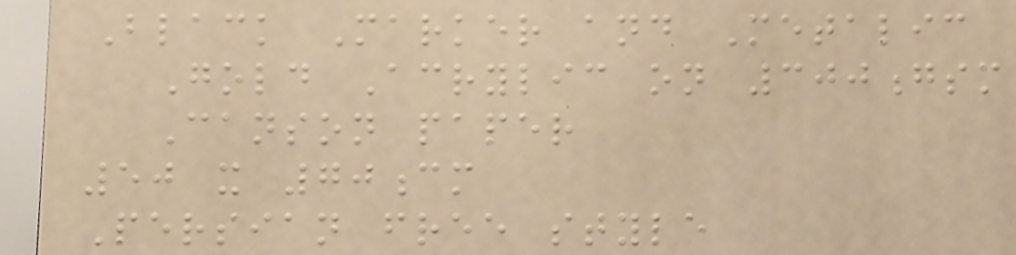Black Marker and Metalic
Gold Acrylic on 300gsm
Canson paper
50 x 70cm
Persian free style
